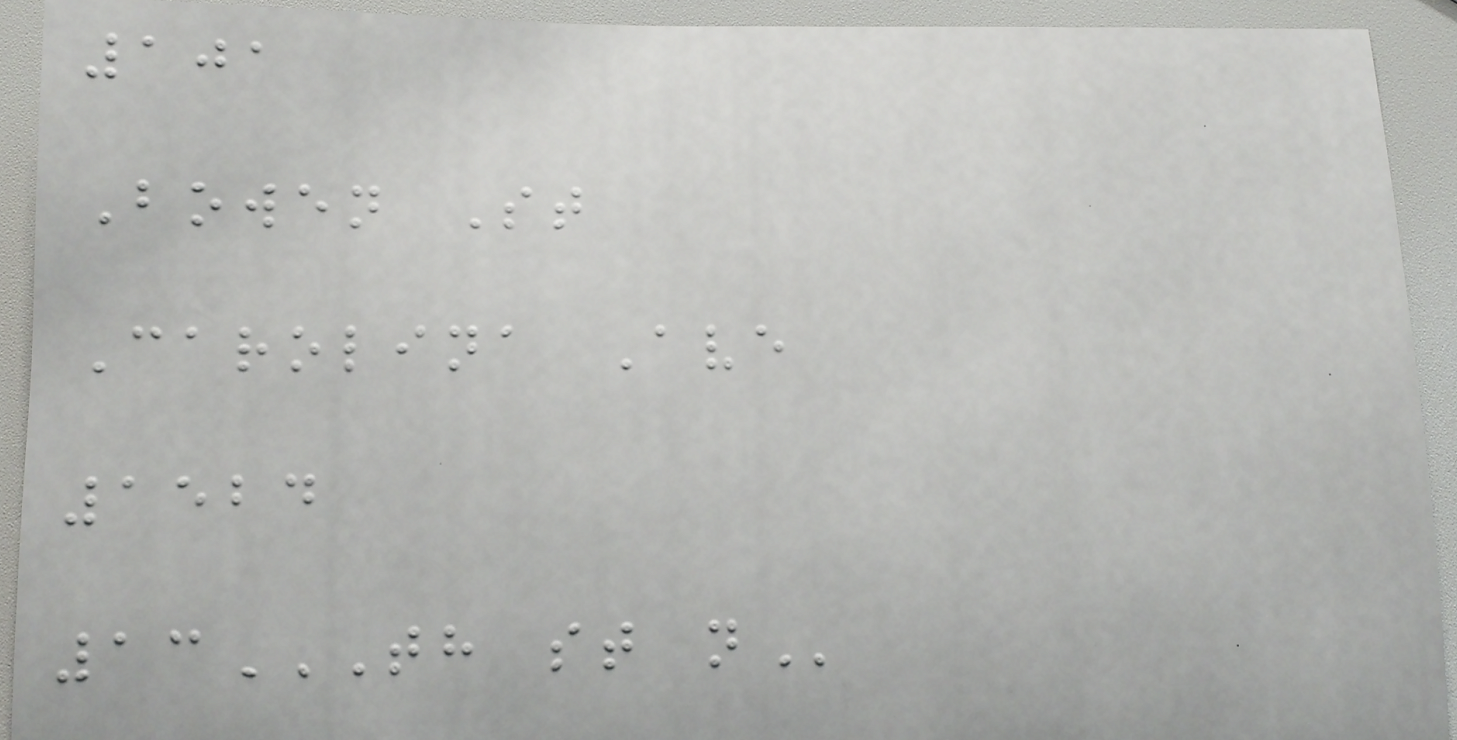101
Bowen St
Carolina Ave
1524
13TH ST N
